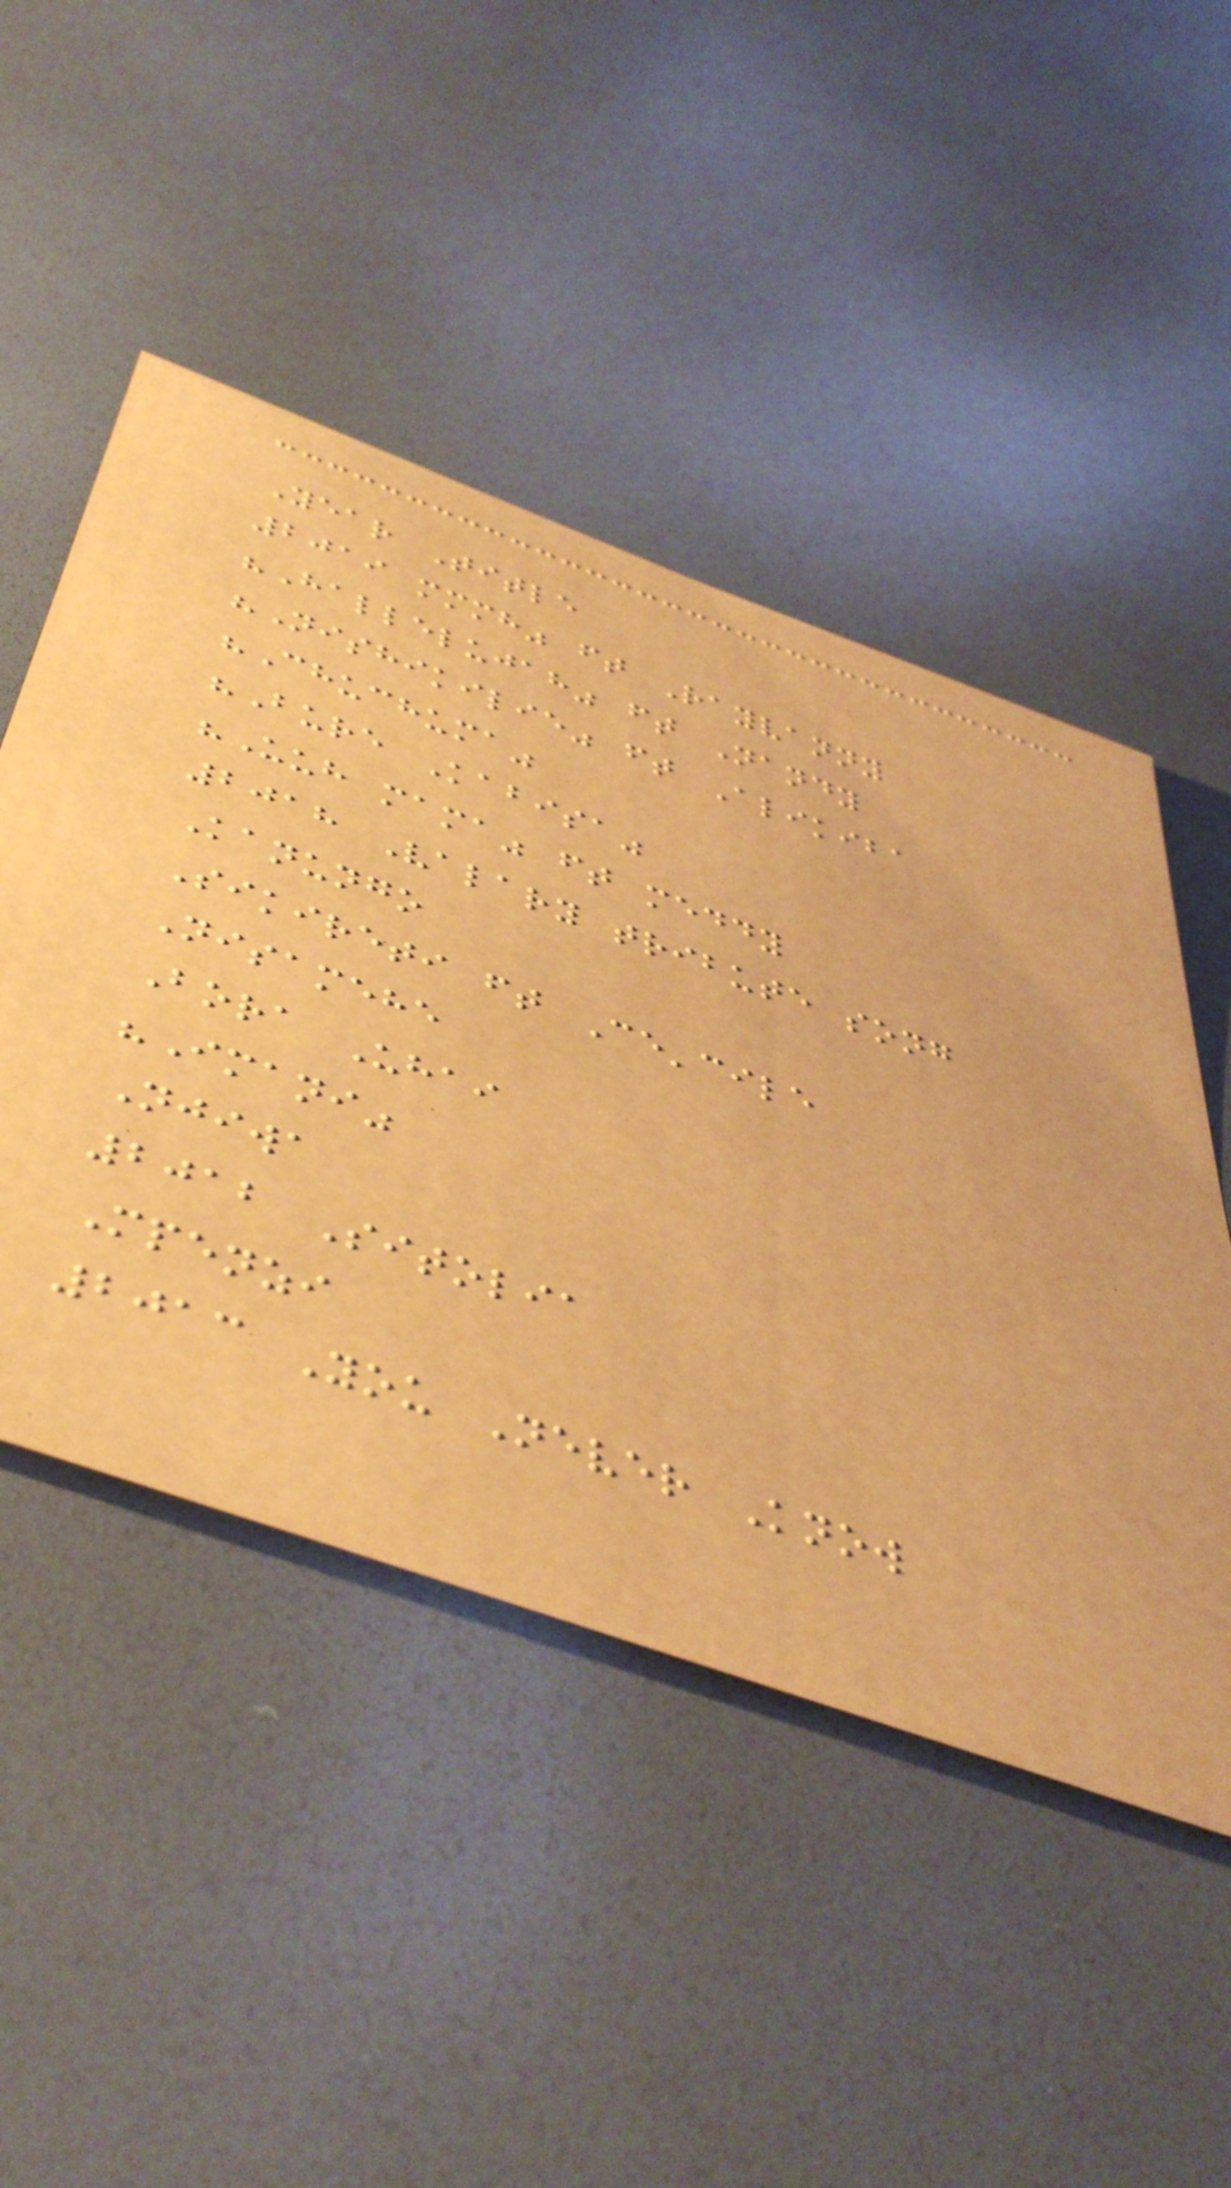Year Title
2019 mmmh" ft Rayvanny
"Hallelujah" ft Nandy
"Nishikilie" ft Alikiba
"Chuchuma"
"Bure Kabisa"
"Uuh mama" ft meddy
2018 Valary tribute song
Kanungo
Sikireti ft Ce'cile
Nisamehe
Bora Uhai
"Imani"
Njiwa
2012 Sitolia
Mpenzi
2013 You Never Know
